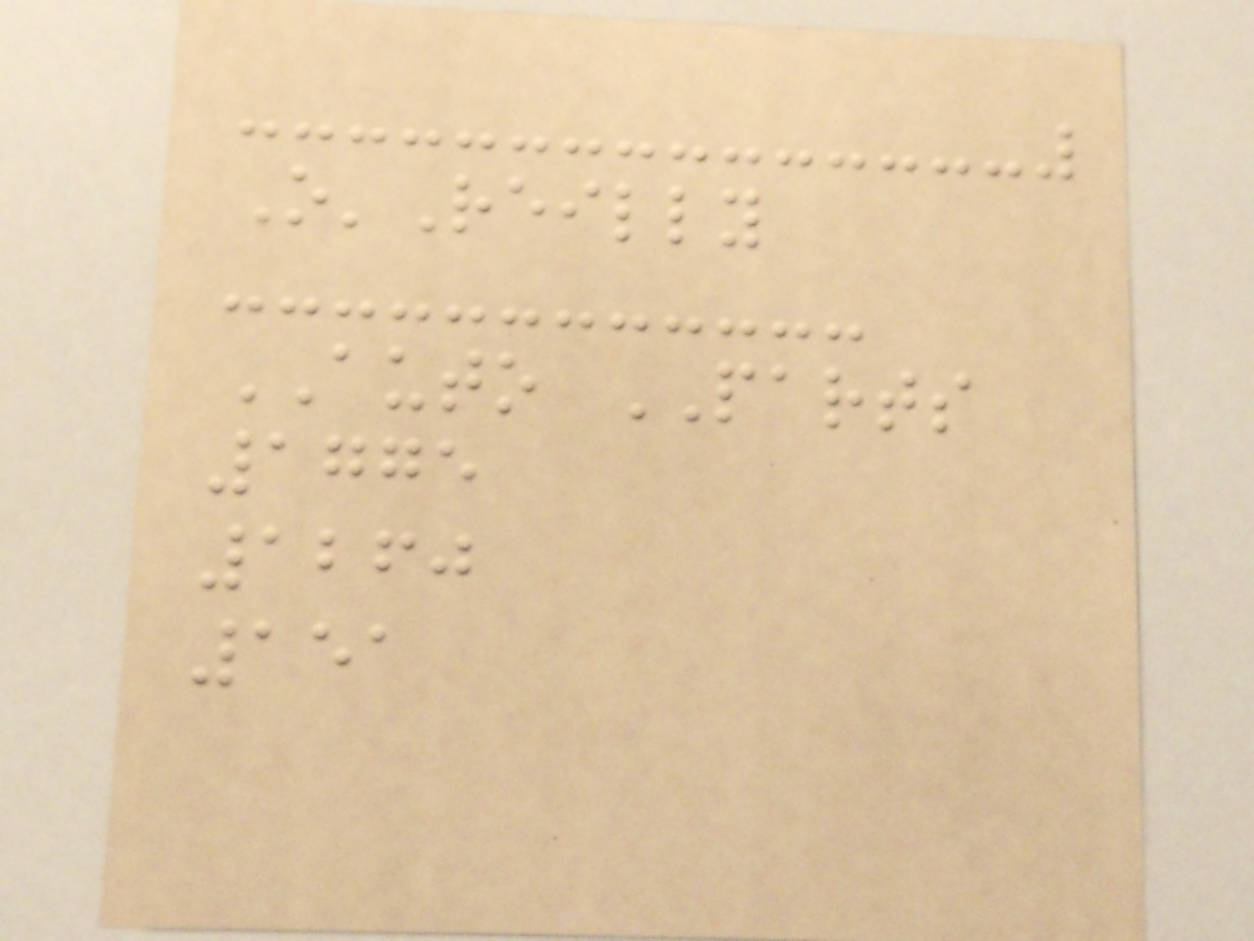O'Reilly
AUTO PARTS
1775
1260
151
